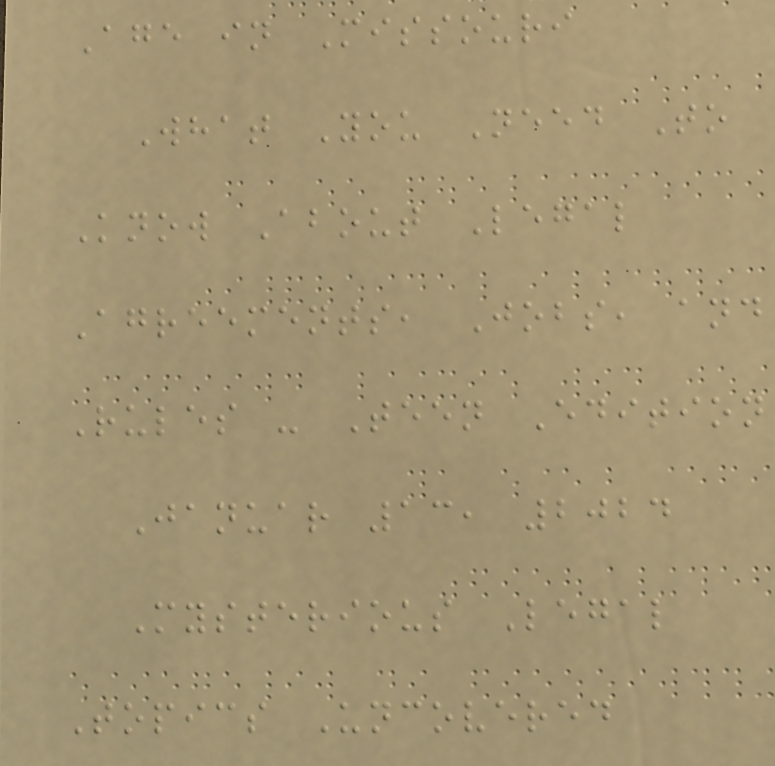Age in Missouri
What You Need To
Know About Legal
Agreements, Jobs, and
Rules - Teen Edition
Januar 13, 2024
Mysterious Legal
Topics Uncovered
